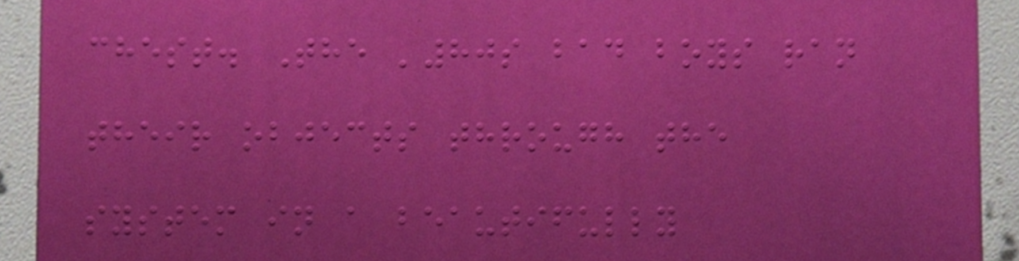chest. The '80s bad boys ran
their objects through the
system in a beautifully
